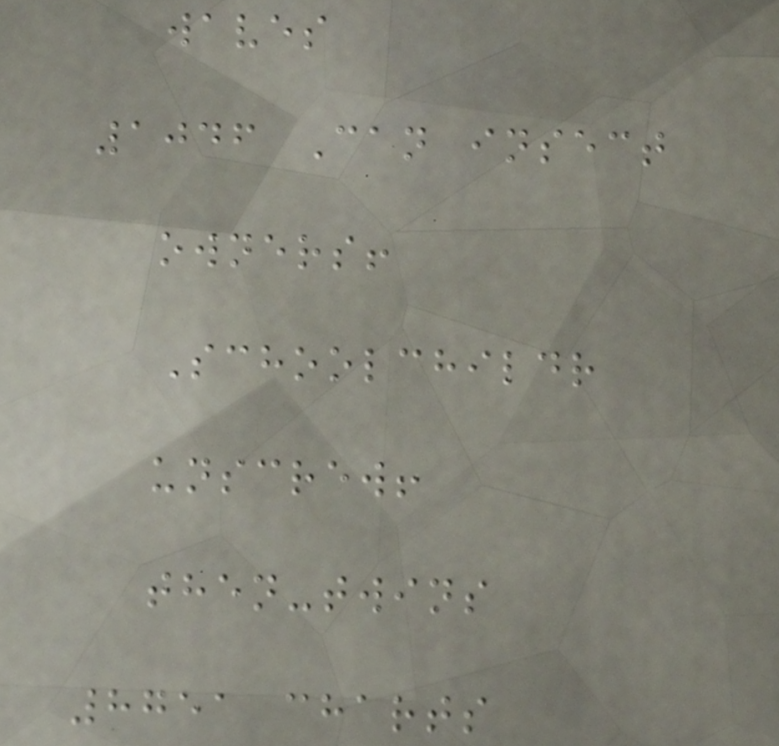waves
1046 Can insect
owners!
Schoolchildr
unscrew!
then-twins
8751 charts
